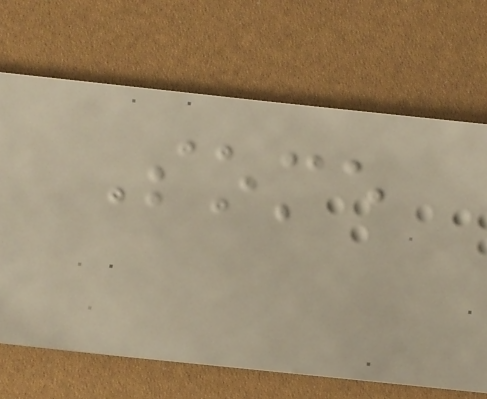Some
